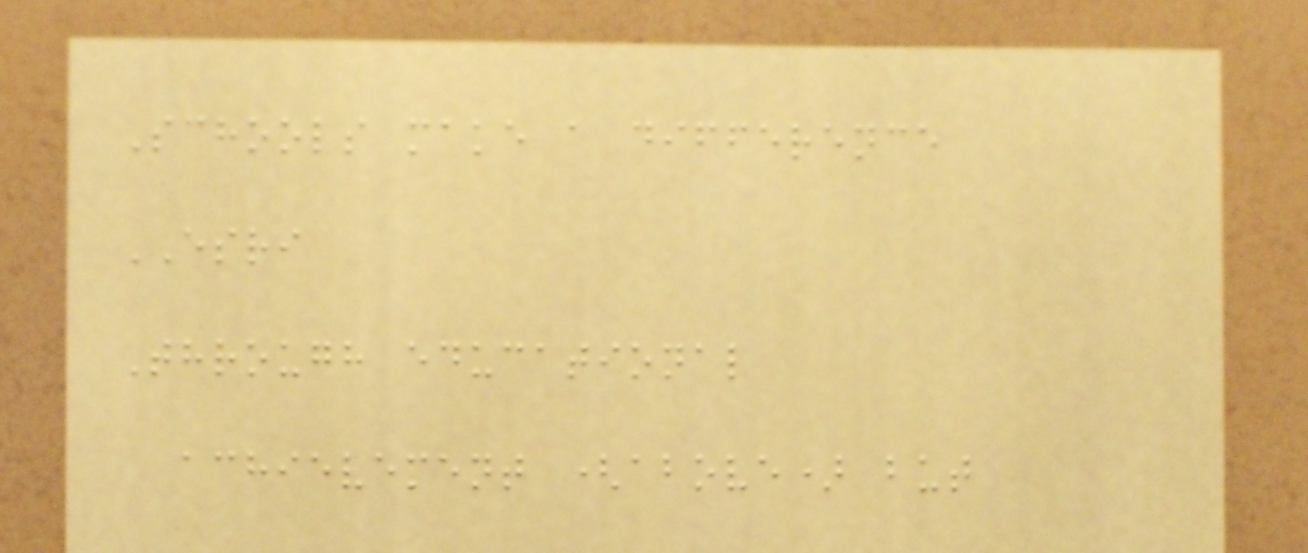Schools make a difference
ESRI
Through educational
achievement (above) but
